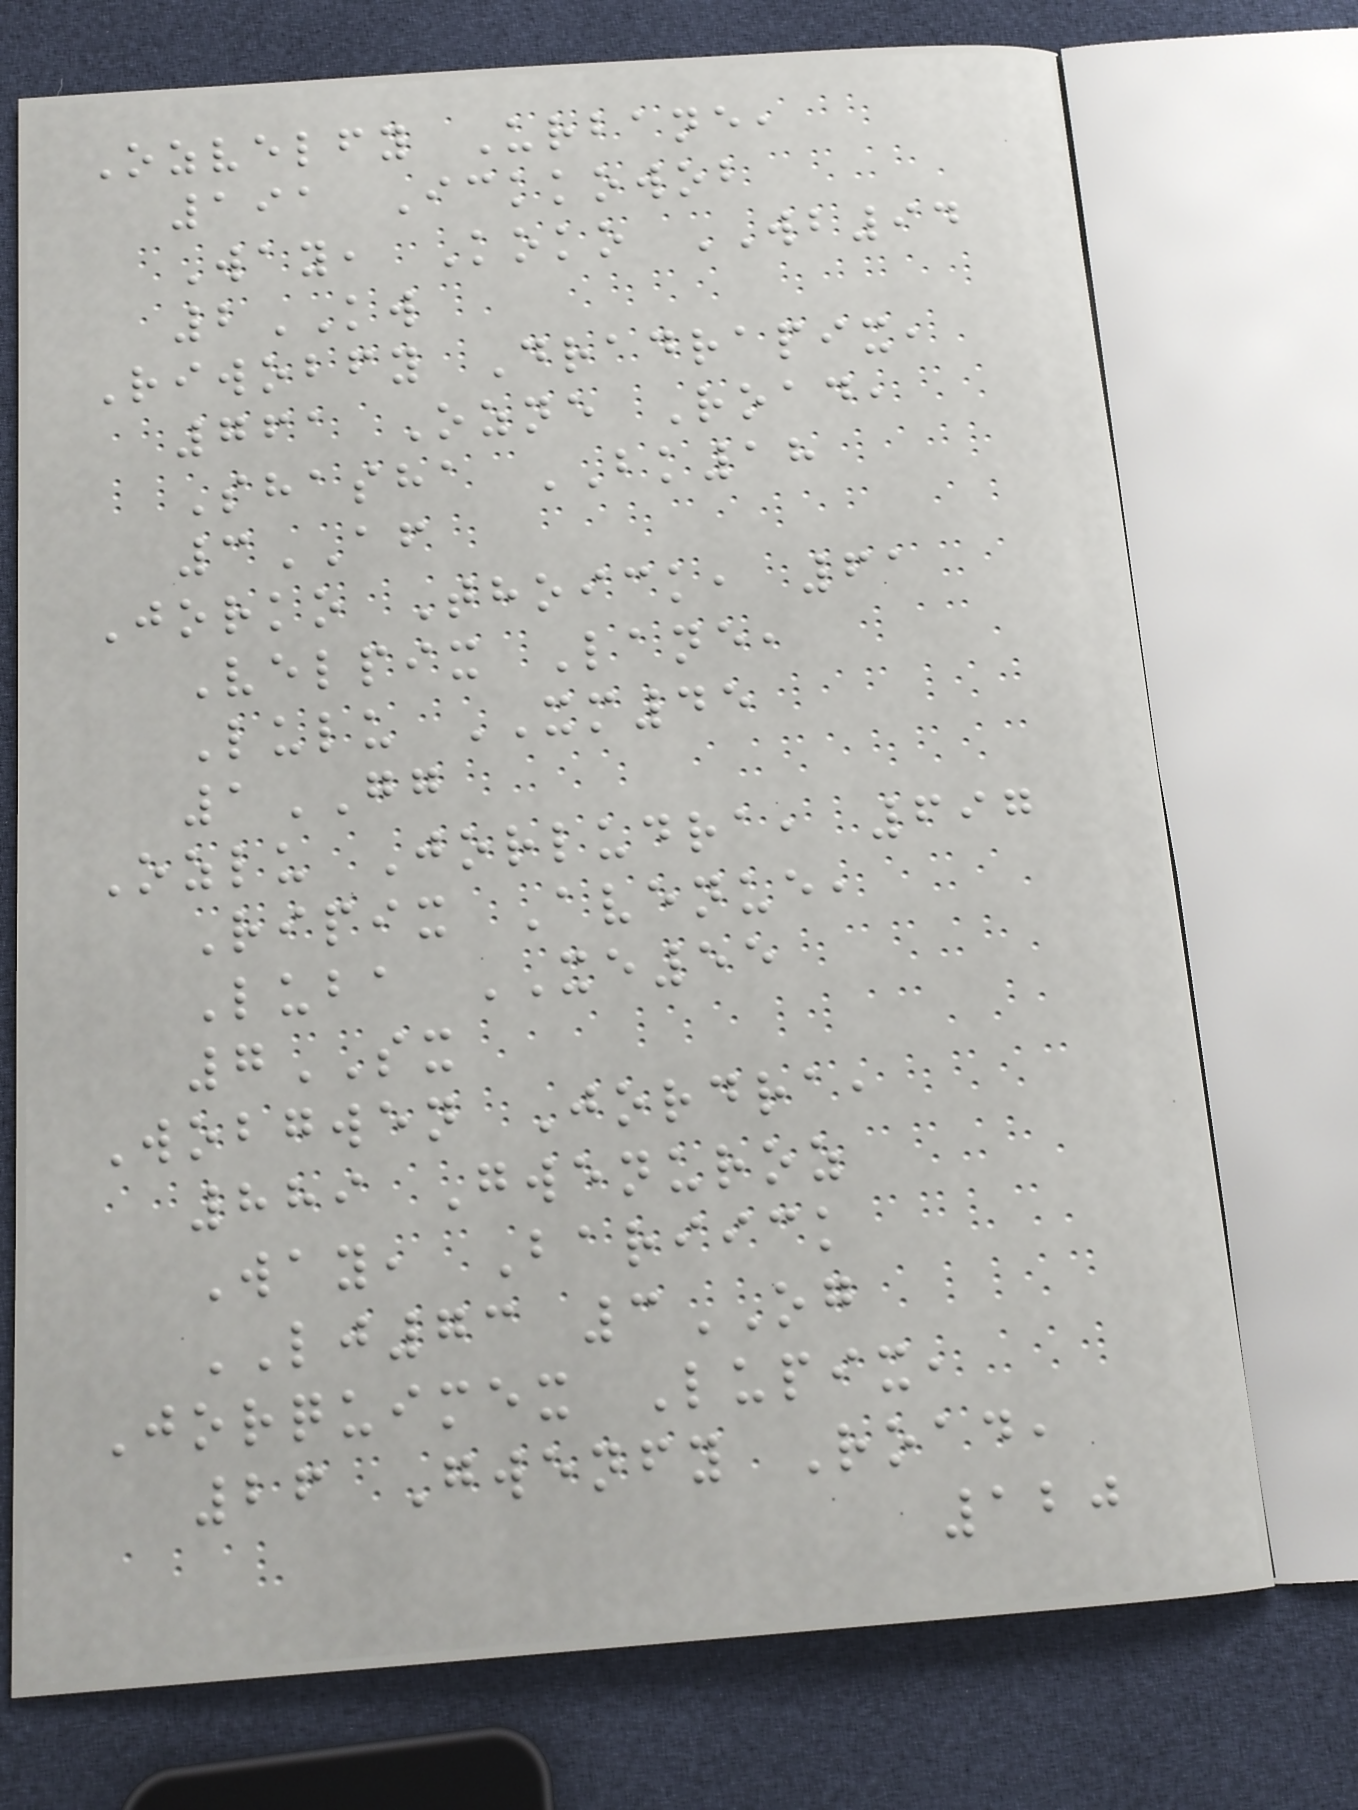Ozvelfy Urbane,
191 Ickkowob
Way, Koko WB94
2KW
Riwobfy Dradrapix,
761 Ozne Road,
Shasha BK18
3AF
Jorko Thoick, 61
Velpix Lane,
Lulu XM45
1GG
Ozlu Jorludra, 697
Ripix Avenue,
Luba XE55
7SX
Wobgwen Jordra,
889 Gwenuroz
Way, Bariick
LJ73 3OG
Jorquimex Lupix,
26 Gwenfy Road,
120
